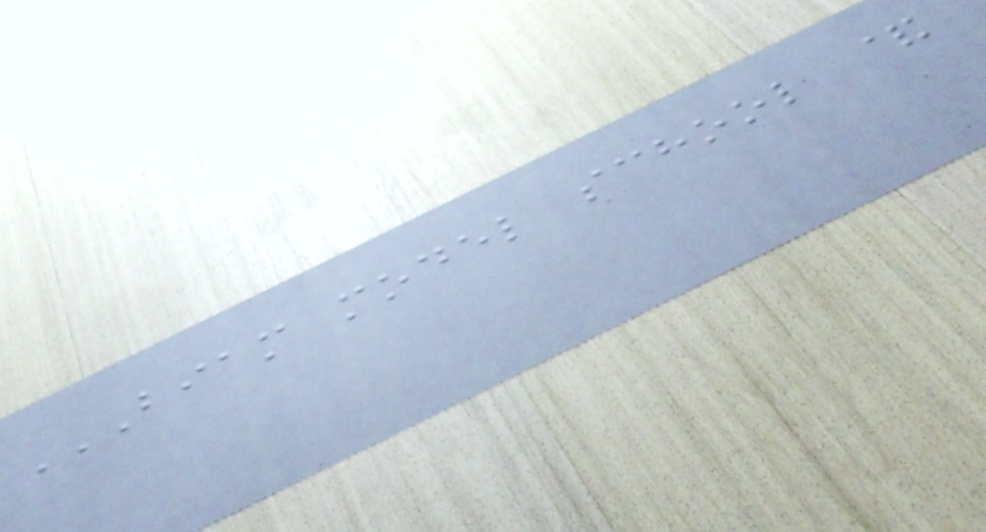BIAM MODEL SCHOOL &
